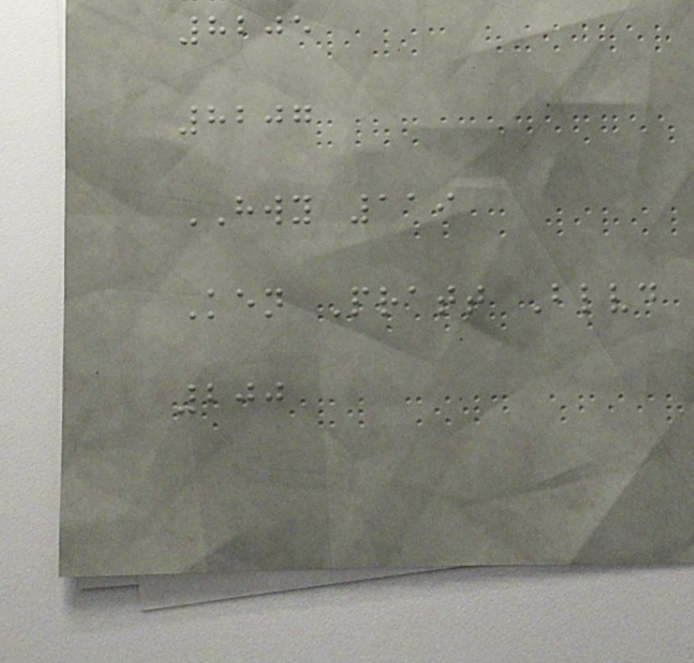8205
8207
HWY 119
Ken Pratt Blvd
200
